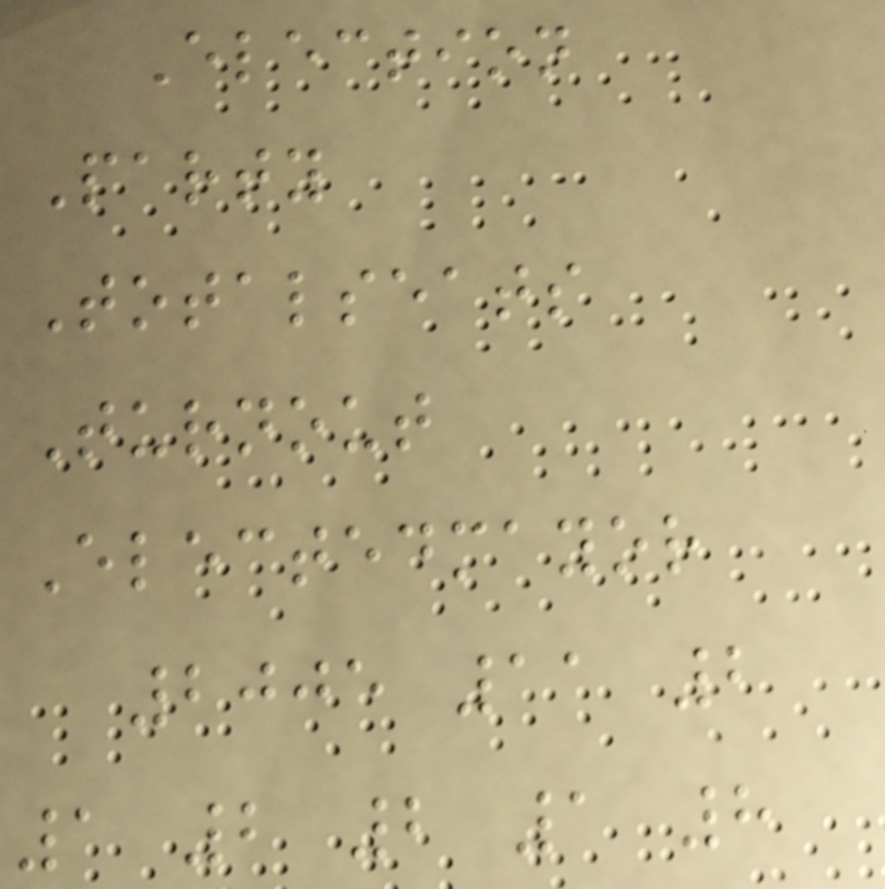Election
Party
Totalseats
Turnout
Electedmayor
2005 11 2
1 2 2 1 8
